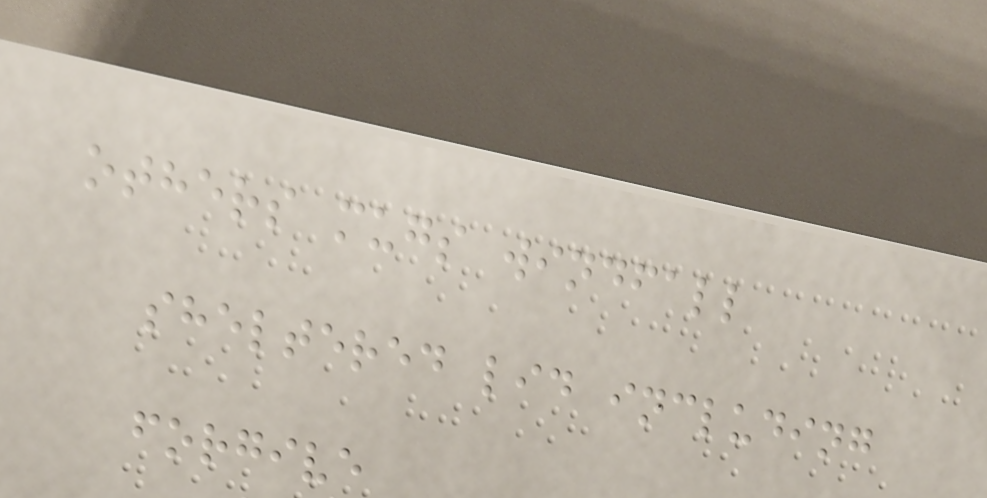others mugs windfall
sheltered lid including
forgive
